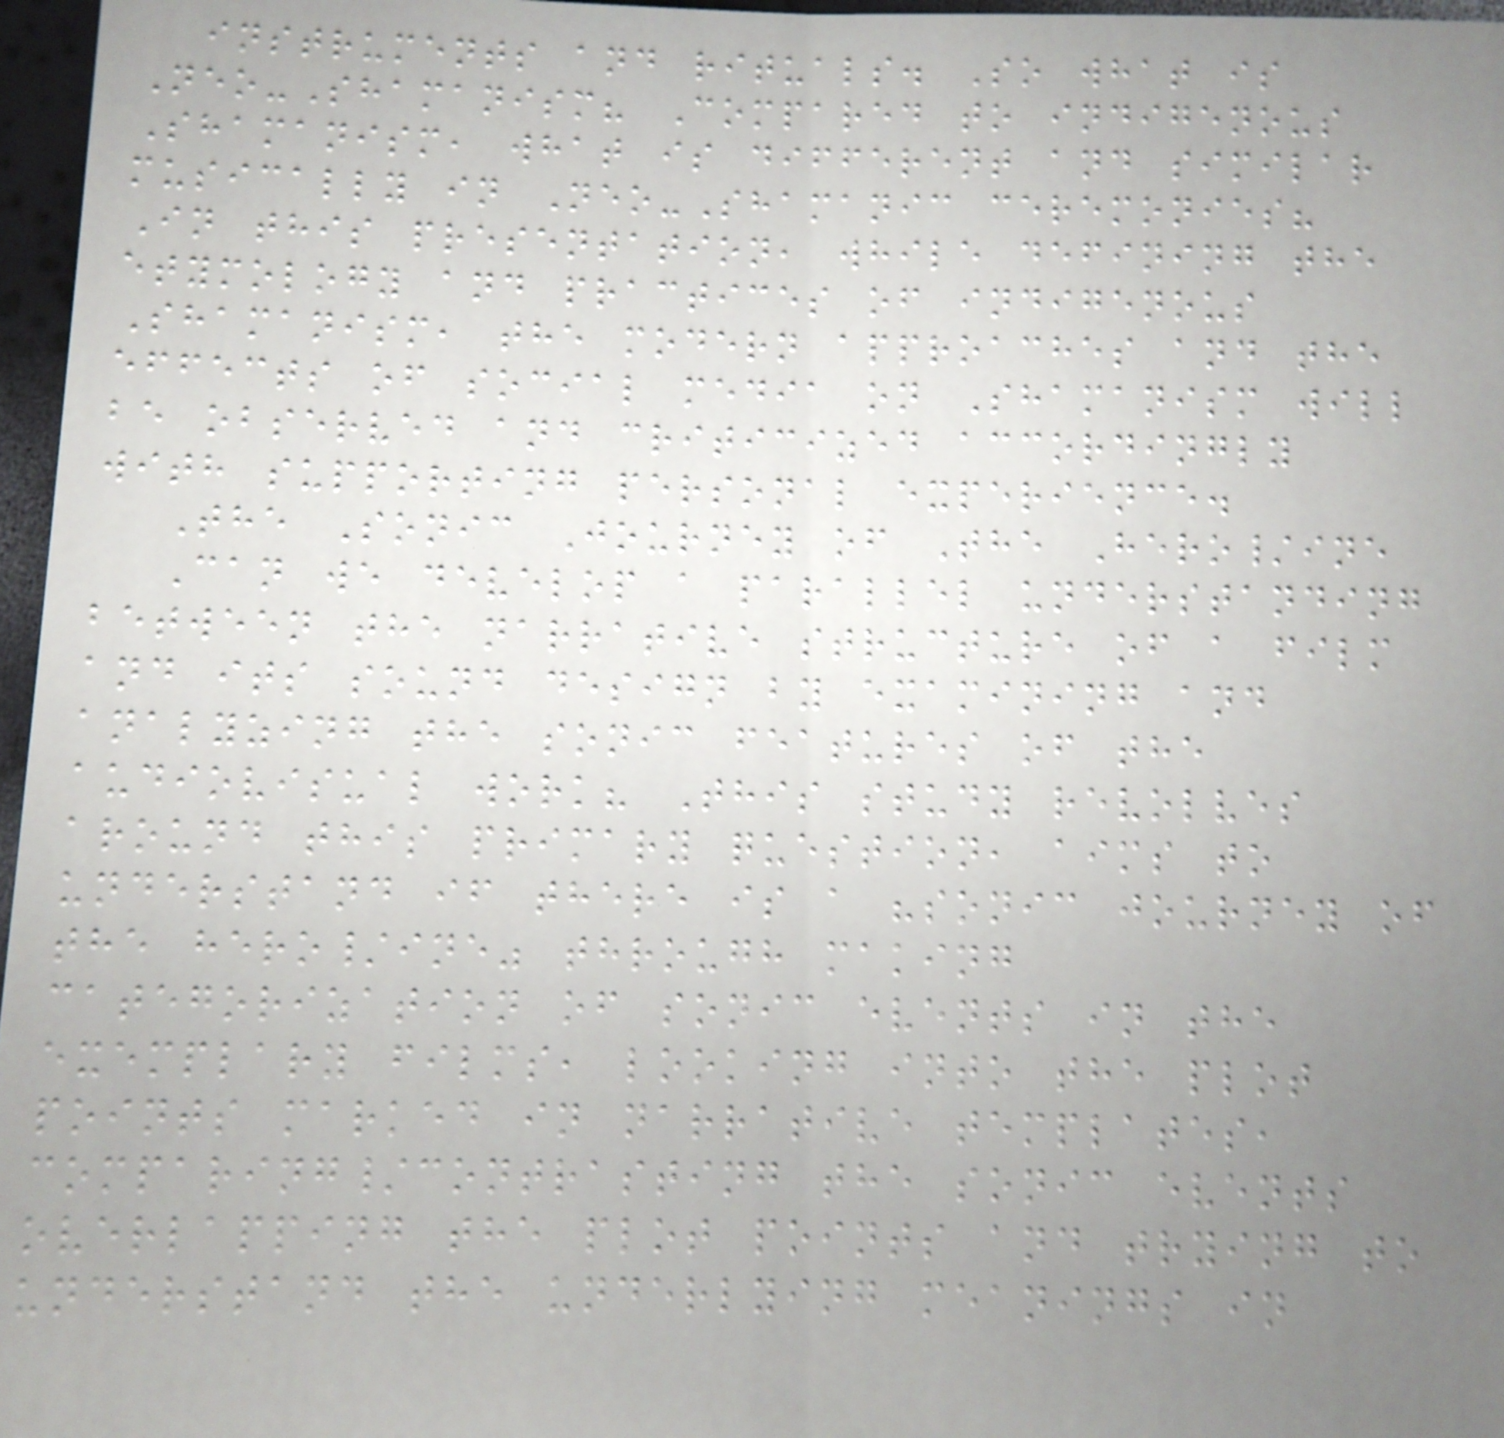instruments and rituals. So what is
Neo-Shamanism? Compared to indigenous
Shamanism, what is different and similar
musically in Neo-Shamanic ceremonies?
In this presentation, while defining the
etymology and practices of indigenous
Shamanism, the modern approaches and the
effects of social media on Shamanism will
be observed and criticized accordingly
with supporting personal experience.
The Sonic Journey of The Hero/ine
Can we develop a parallel understanding
between the narrative structure of a film
and its sound design by examining and
analyzing the sonic features of the
audiovisual work? This study revolves
around this primary question, aims to
understand if there is a "sonic journey of
the hero/ine" through making
categorization of sonic events in the
exemplary films, looking into the plot
points marked in narrative templates,
comparing/contrasting the sonic events
overlapping the plot points and trying to
understand the underlying meanings in
